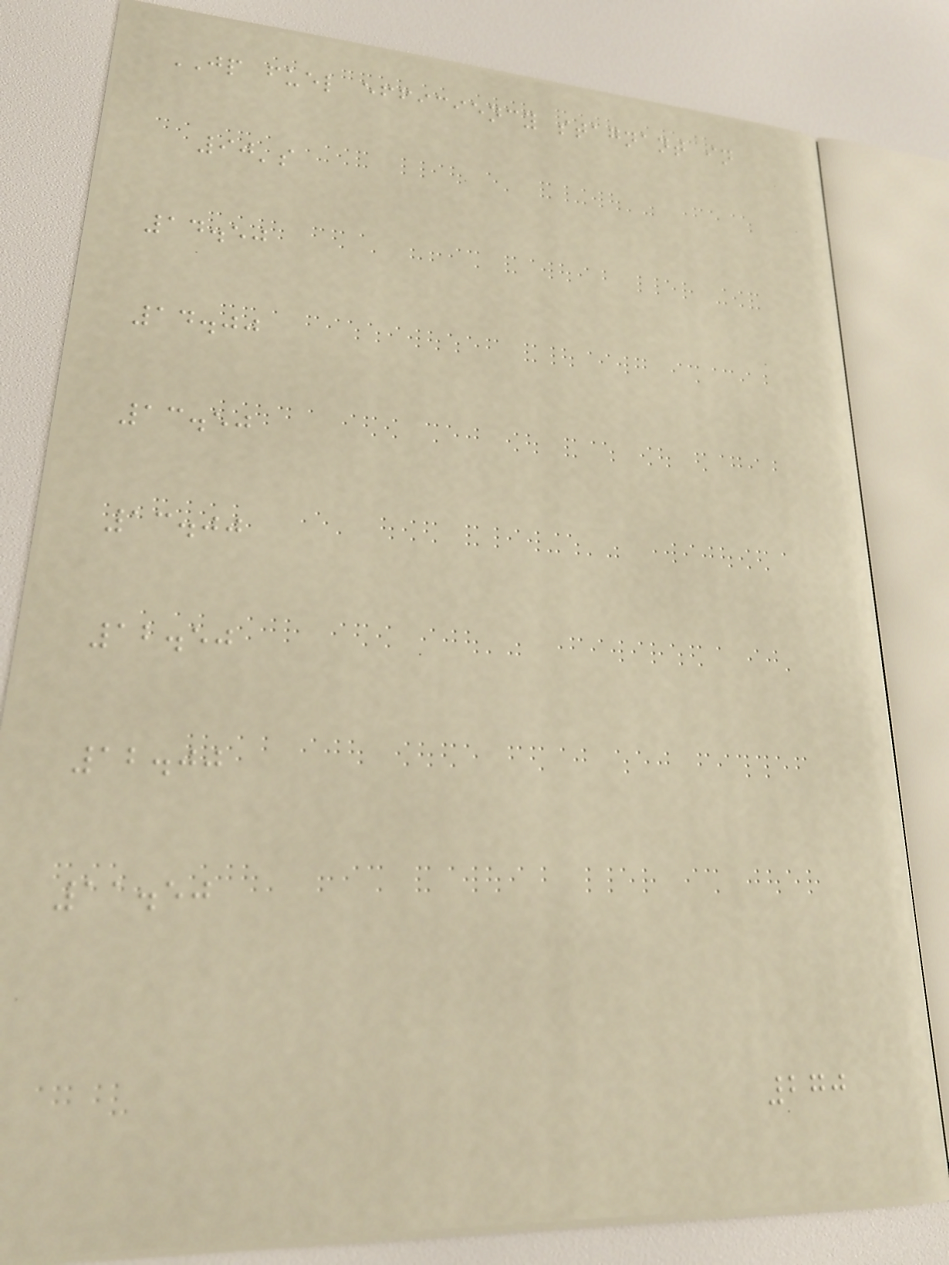JP fuel efficiency stagnant in
90's
14.50
14.00
13.50
13.00
12.50
12.00
11.50
270
